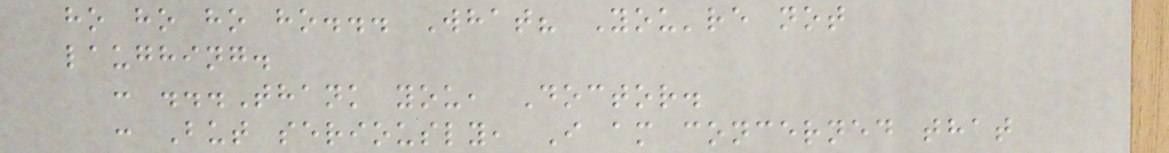ho ho ho ho... What? You're not
laughing.
: ...Thank you, Doctor.
: But seriously, I am concerned that
